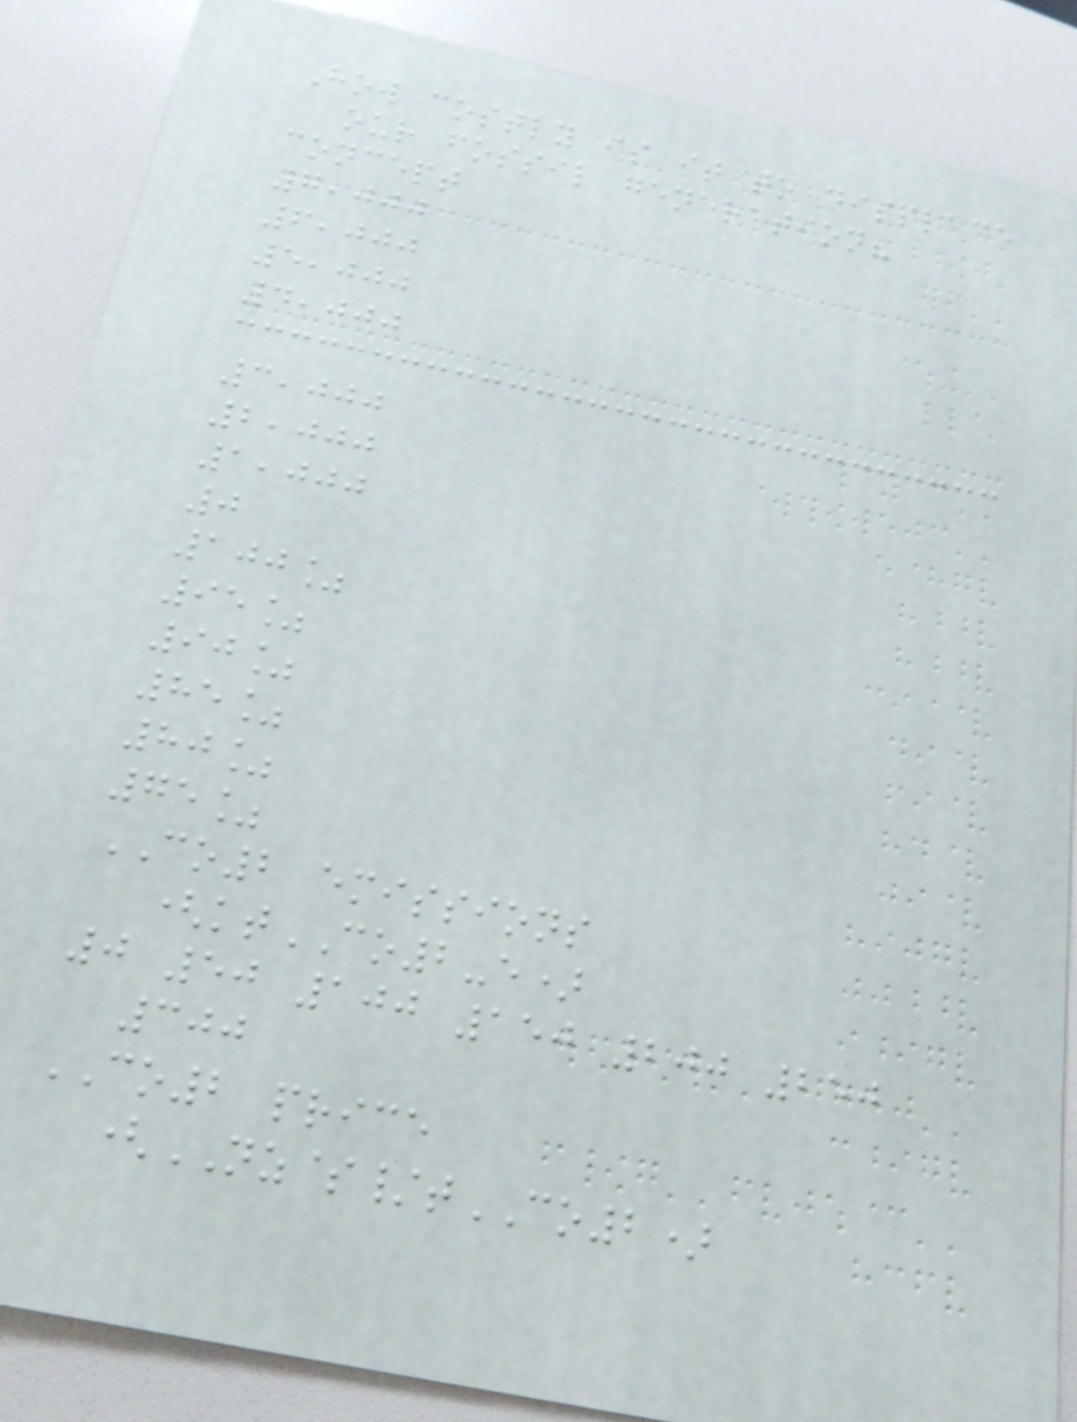How costly is it to displace
our fossil generation?
concept
7,000
6,000
5,000
4,000
3,000
2,000
1,000
0
100%
95%
90%
85%
80%
75%
CO2 emissions
(ktCO2-e)
0 50 100 150 200 250
300
CO2 price
(NZ$/tCO2)
